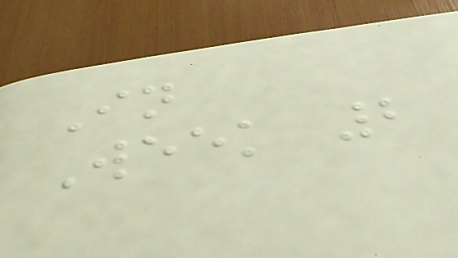In
Week 2
